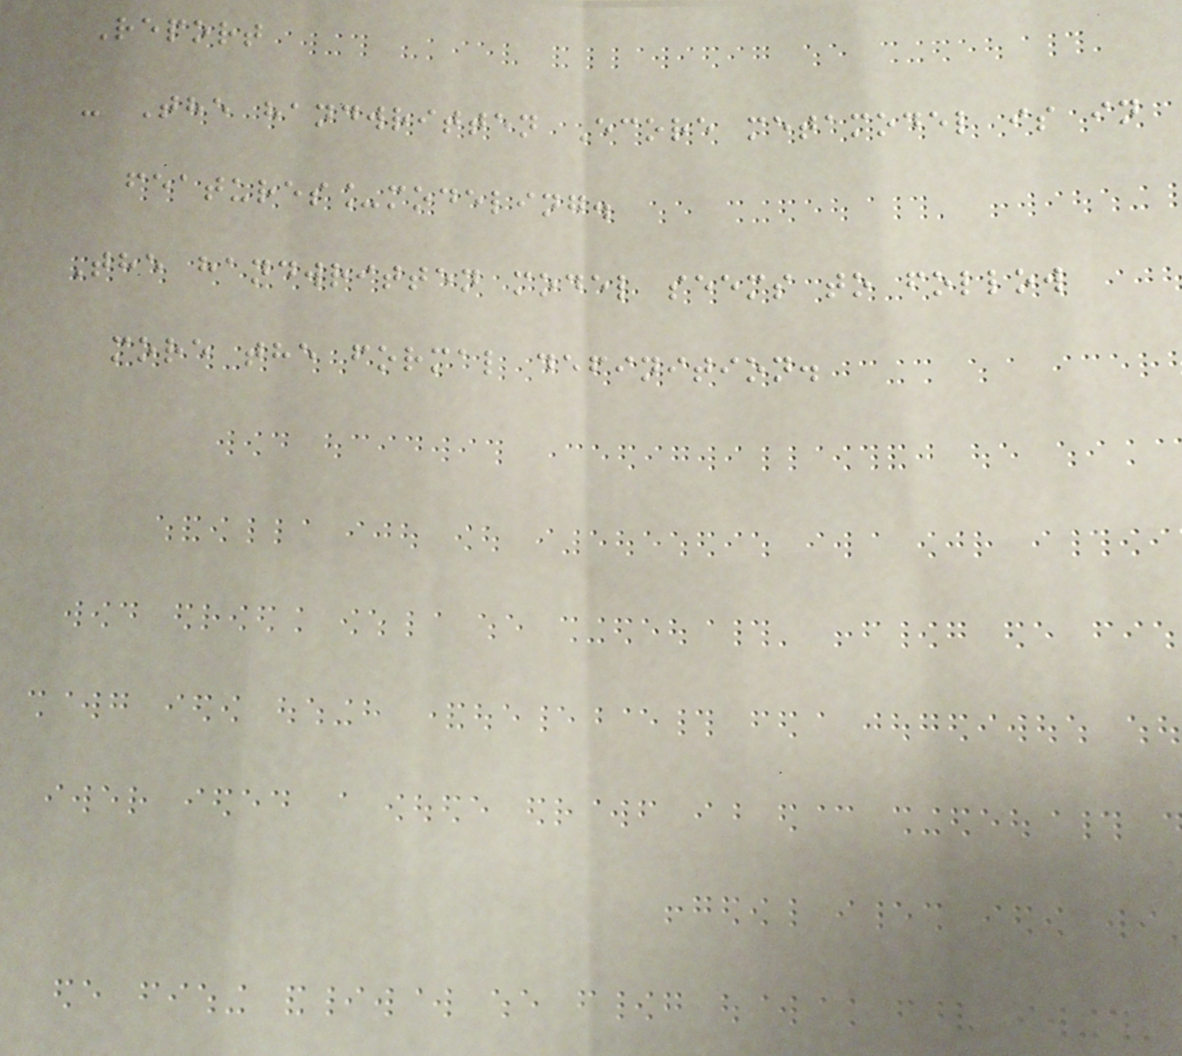Report
- The handwritten Ecore metamodel is in
features_modeling.
The handwritten model seems to follow
more the formal definition.
